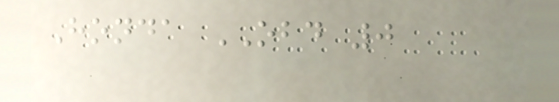Honda OBD 0
